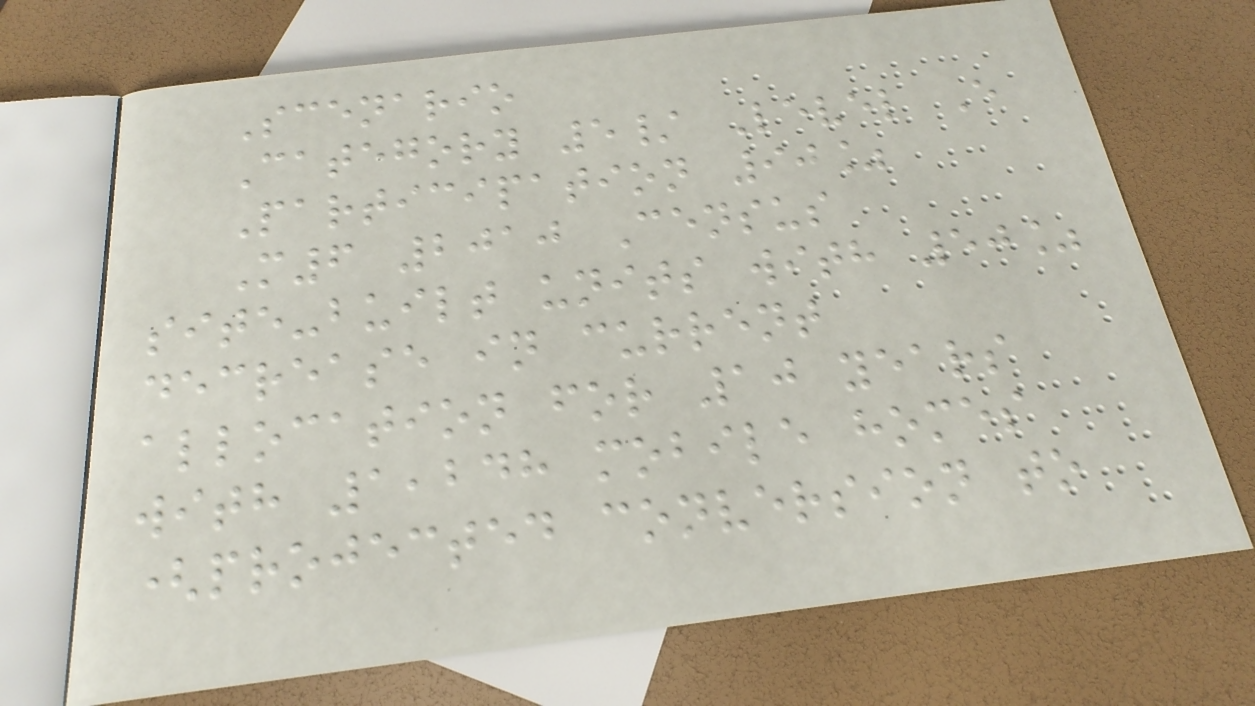Scenario
Category 5/ Level E
Participation 90%
M6 2010 Census
site-built units with 50%
decrease in current
allocation for 10 years
with 1,248 mobile homes
(projected conversion to
